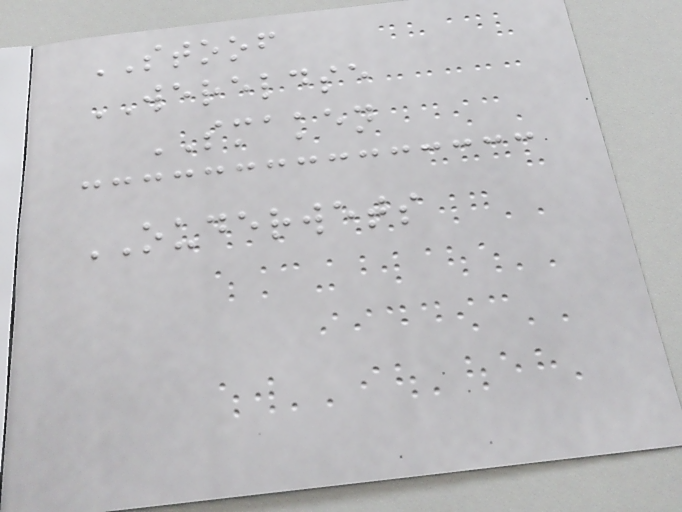STOOF
WERELDSE
SMAKEN
OUDERWETS
